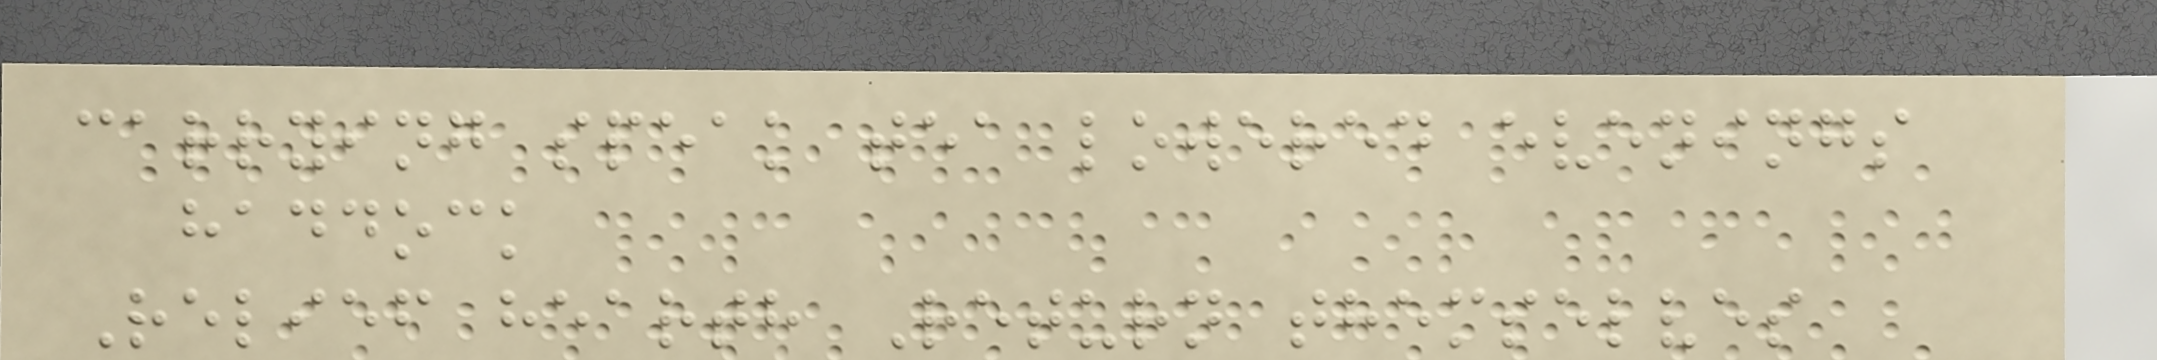carrying speak tea lowered evenings
haddock
Relief hearth Return themselves
